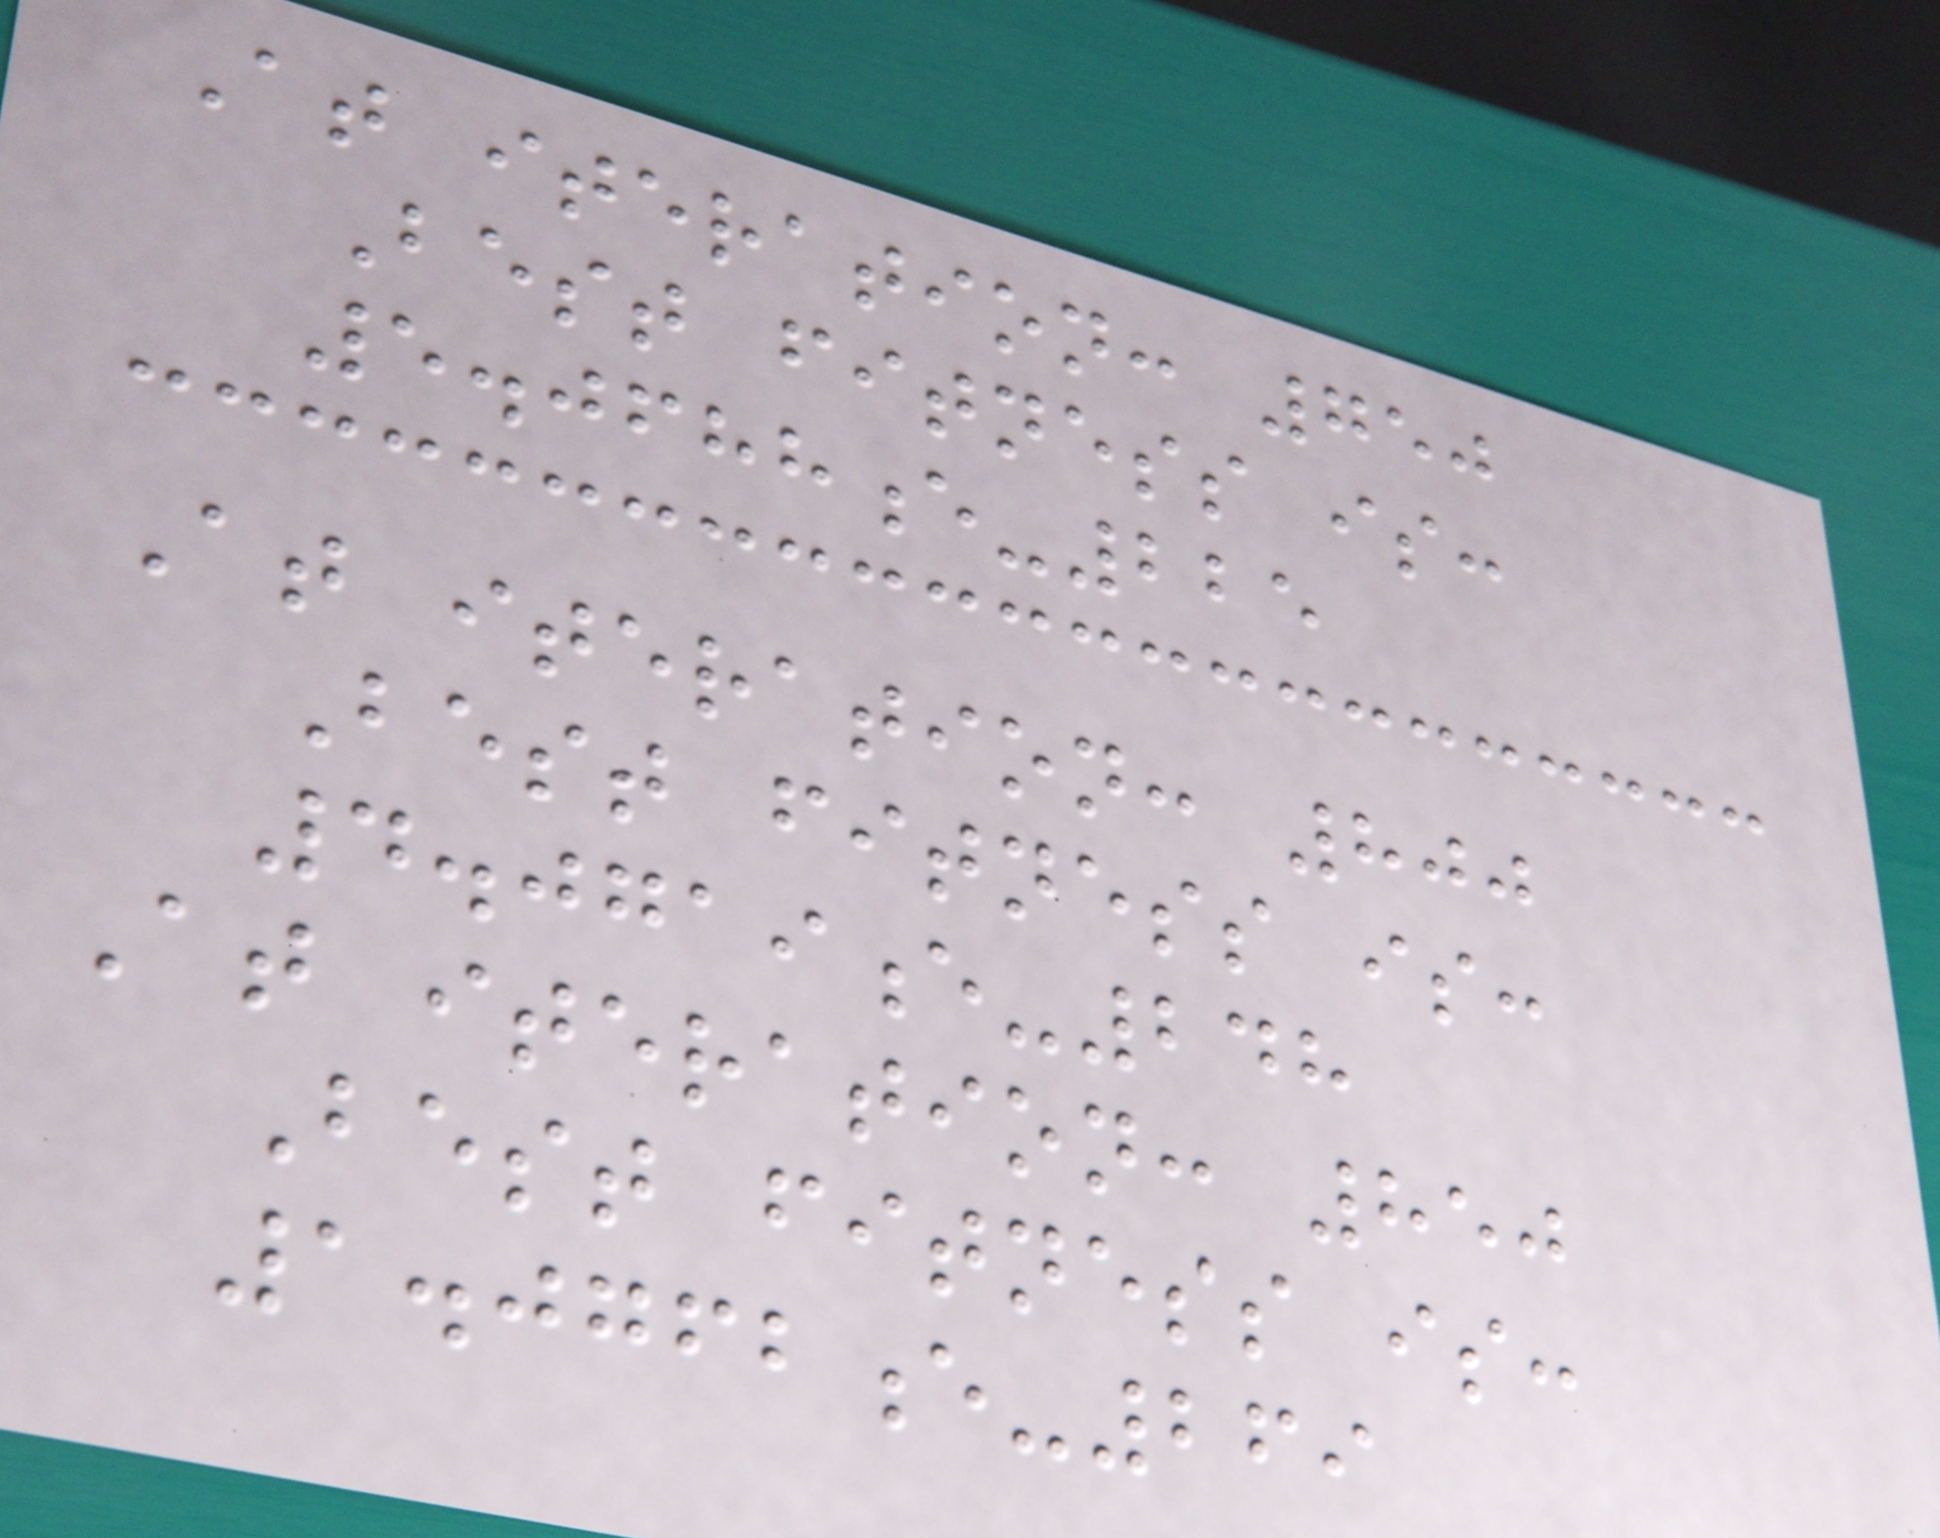At iteration: 750
Best fitness is:
5.0688e-225
At iteration: 800
Best fitness is:
4.0719e-248
At iteration: 850
Best fitness is:
1.0762e-269
